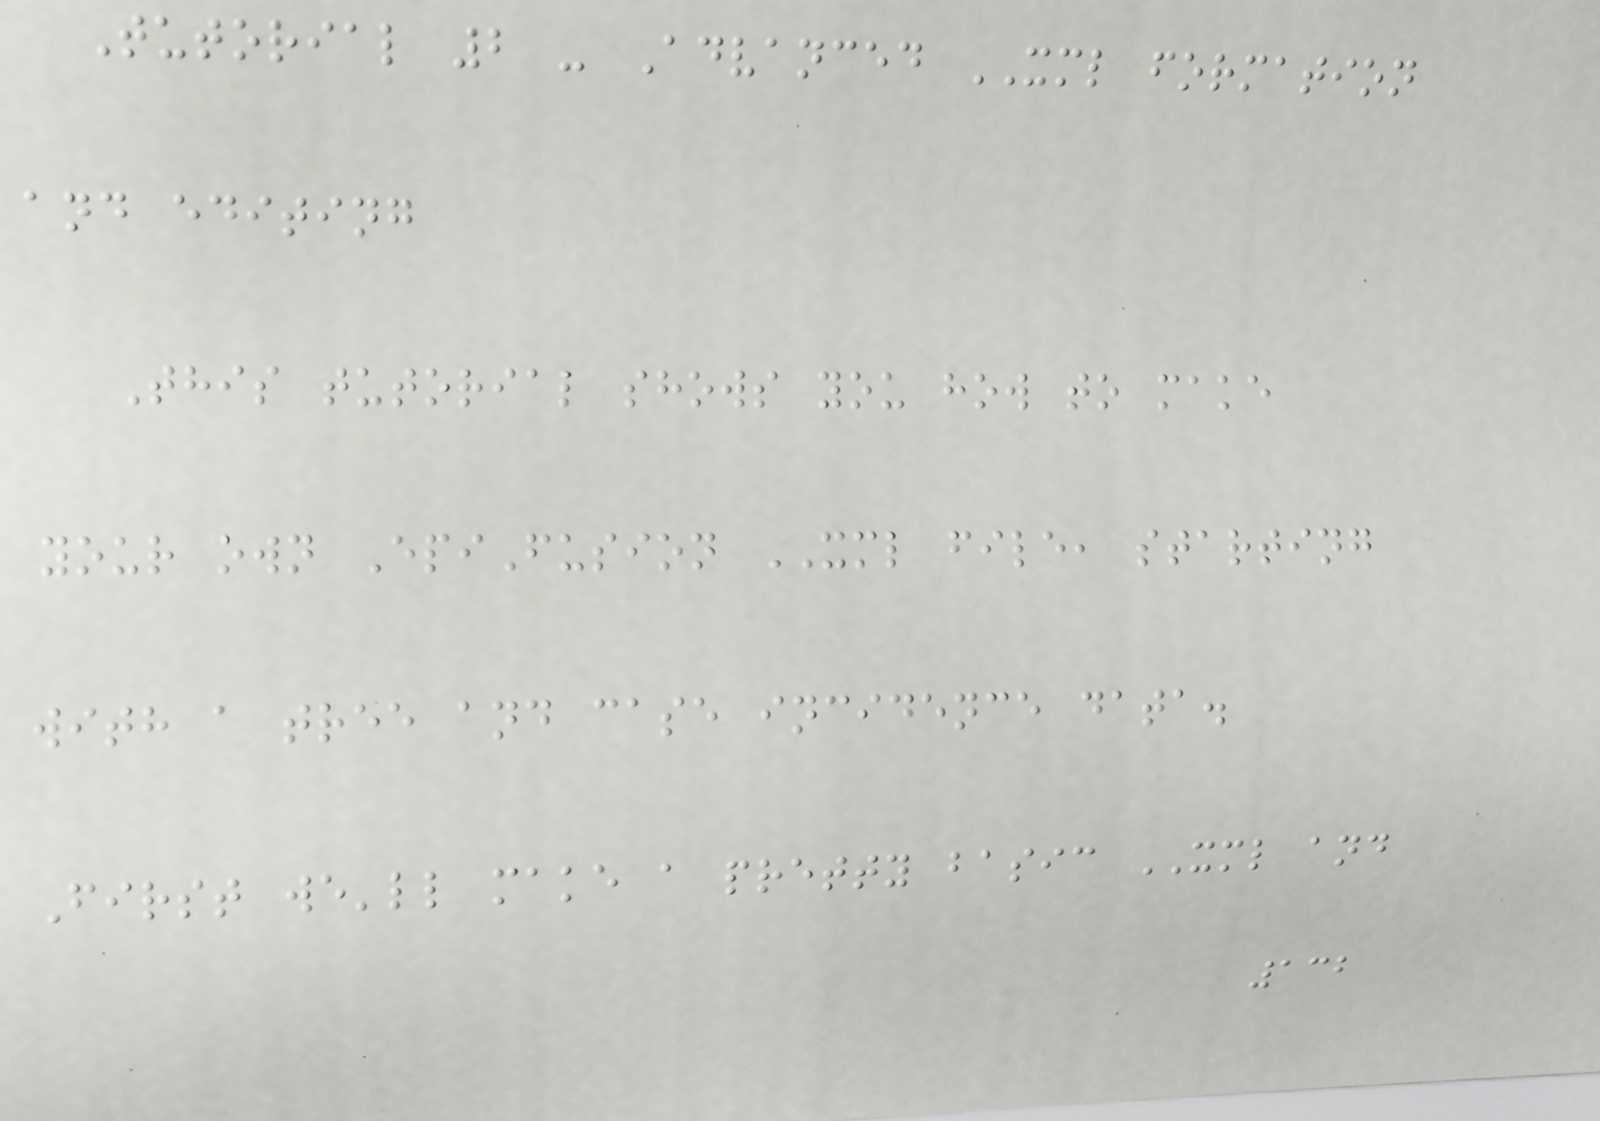Tutorial 2 - Advanced XML formation
and editing
This tutorial shows you how to make
your own EpiFusion XML file, starting
with a tree and case incidence data.
First we'll make a pretty basic XML and
132
